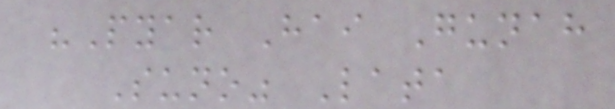"Pyar Hai Gunah
Suno" Lata
